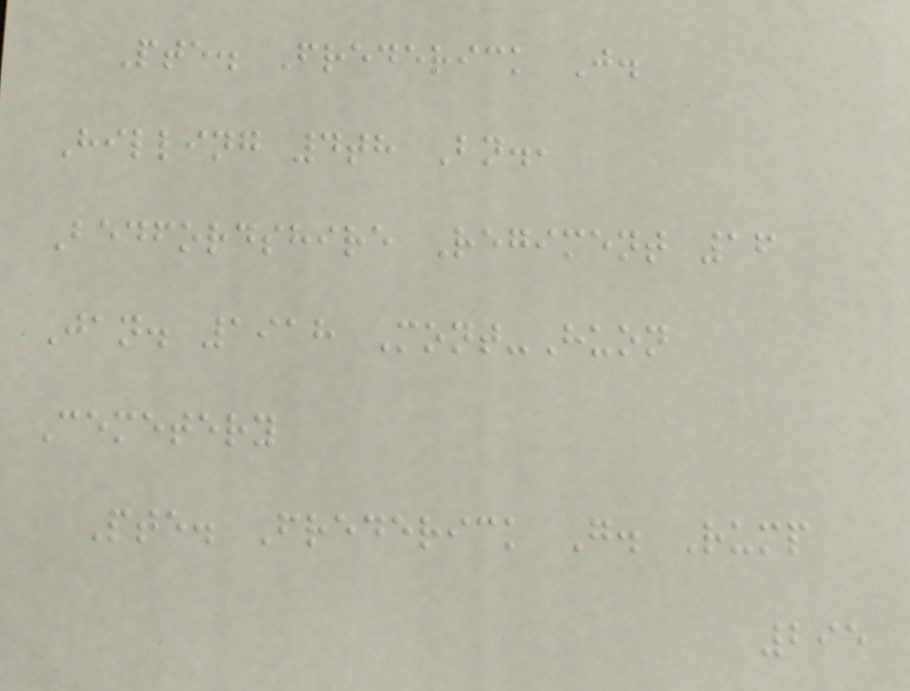Pte. Frederick J.
Hilling 4th Bn.,
Bedfordshire Regiment 16
Jan. 1918 Mont-Huon
Cemetery
Pte. Frederick G. Rump
295
